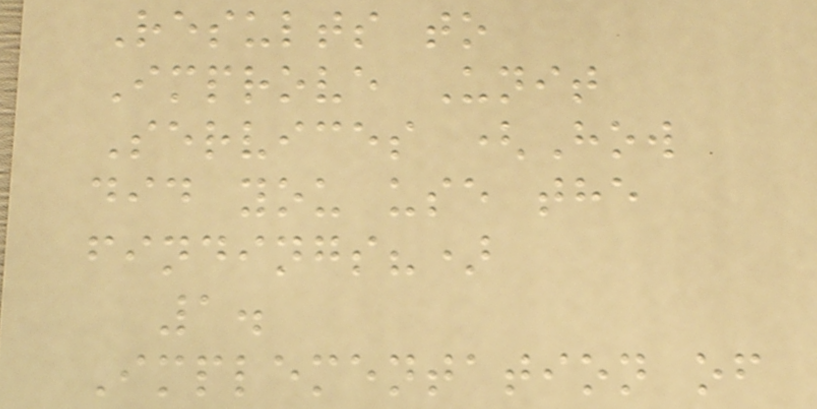Results to
Improve Unit
Services (How
did you use the
findings?)
1.
Implementation of
